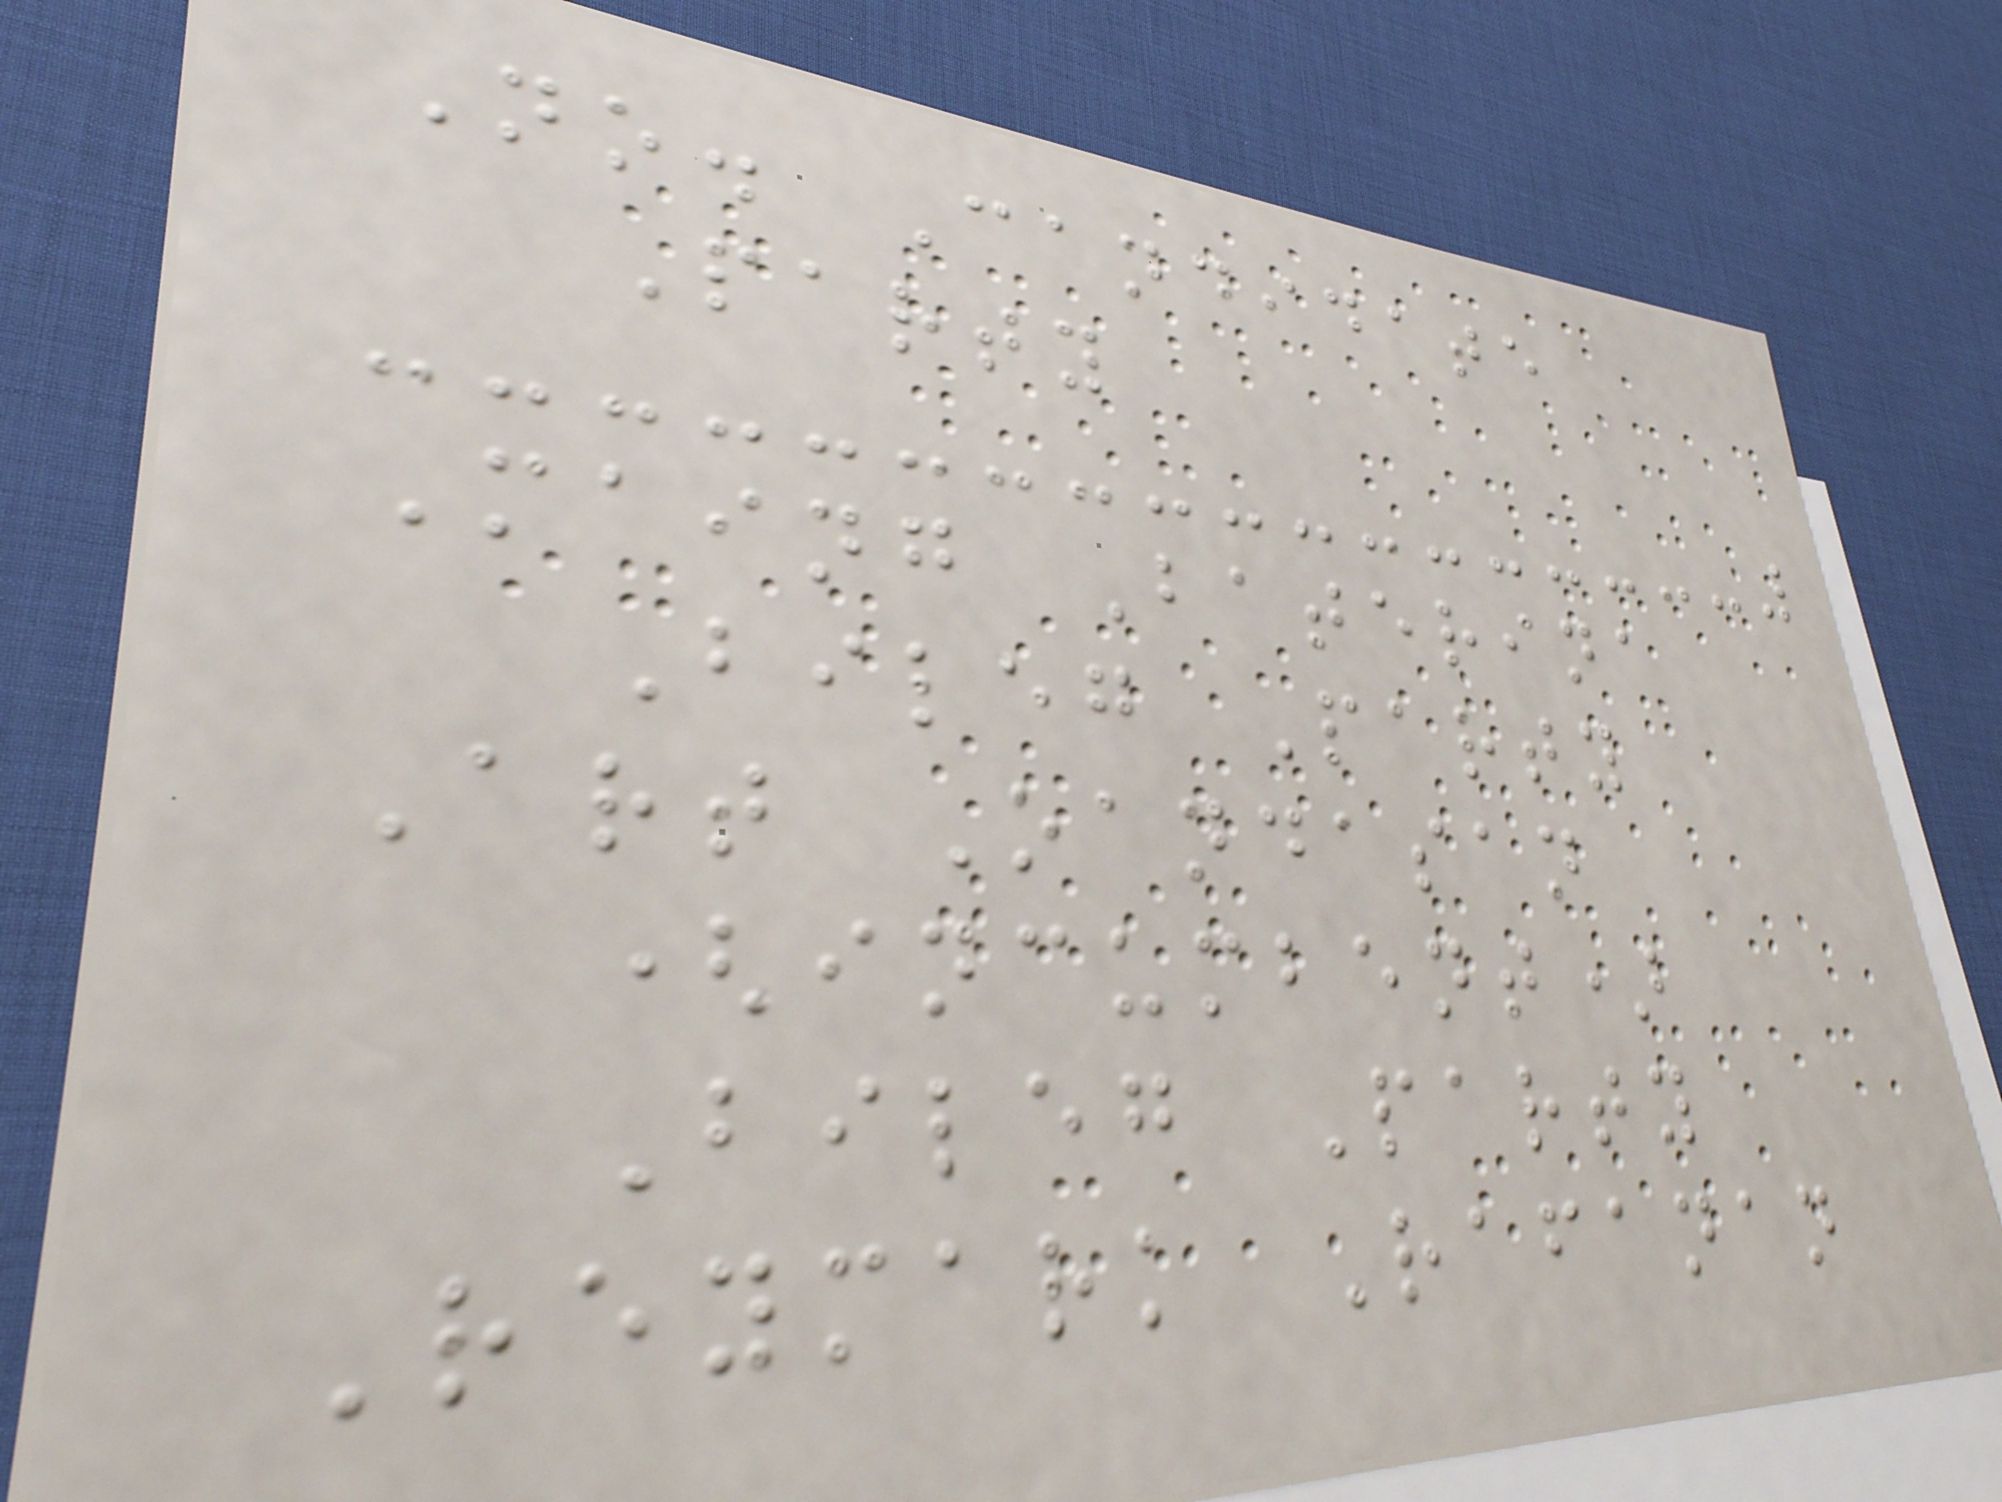No. Candidate
Party
Maing Baterina
Bileg Party
Art Oandasan
(incumbent)
Bileg Party
Reymark Rafanan
